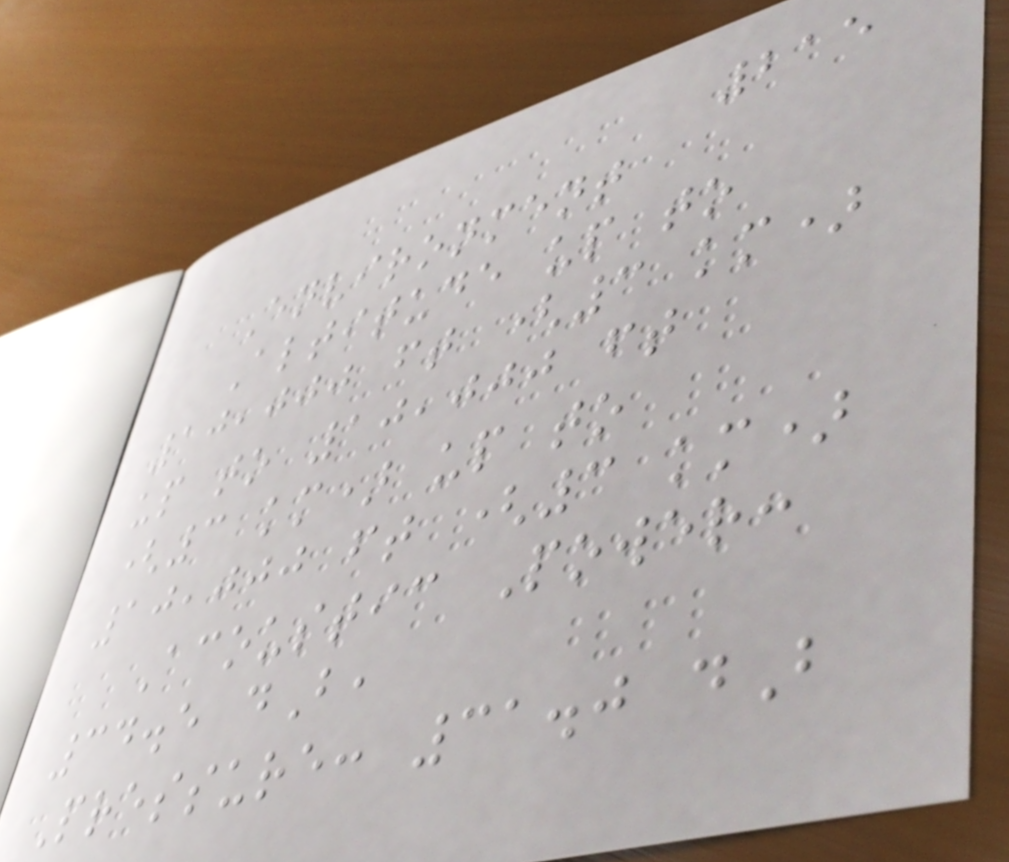215
Environment
Altitude up to
10,000 ft (3 km)
up to 10,000 ft
(3 km) up to
10,000 ft (3 km)
Acoustic Power:
34.5 dB,
Pressure: 31.0 dB
